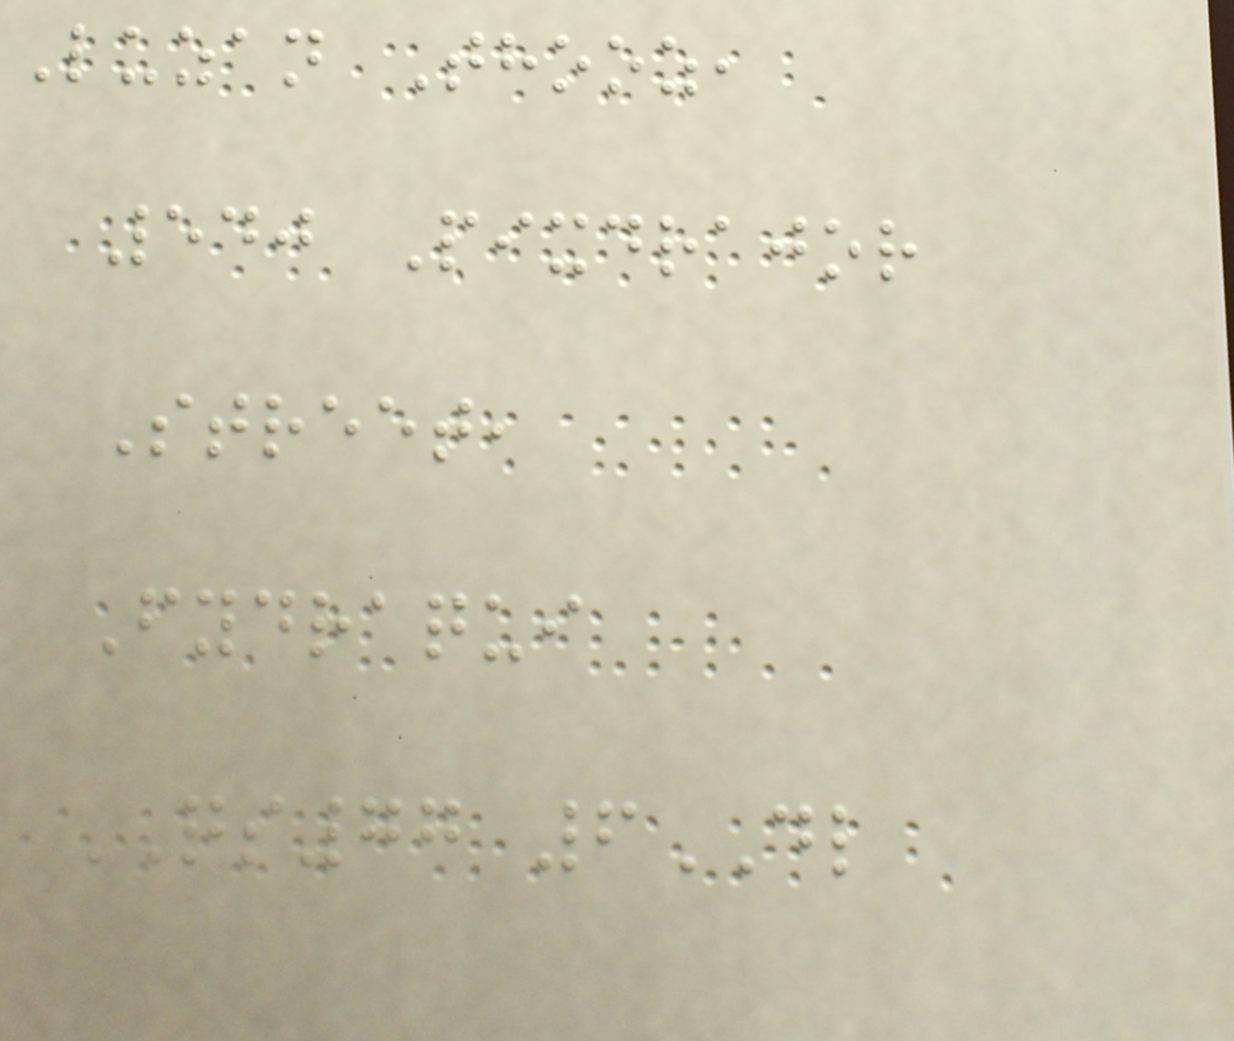Luzan Thooz,
540 Pixdrajor
Street,
Fydraqui
QS77 6DL
